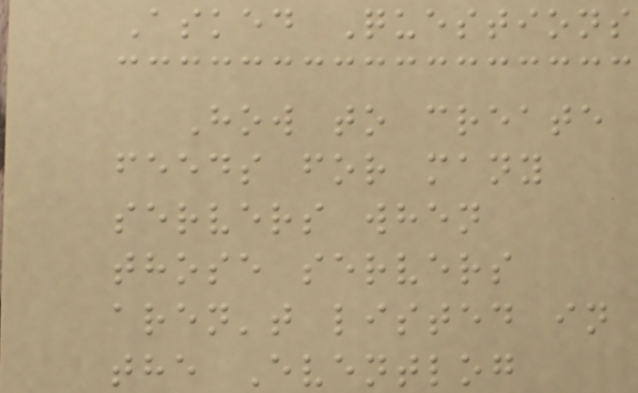Asked Questions
How to create
feeds for many
servers when
those servers
aren't listed in
the Eventlog
